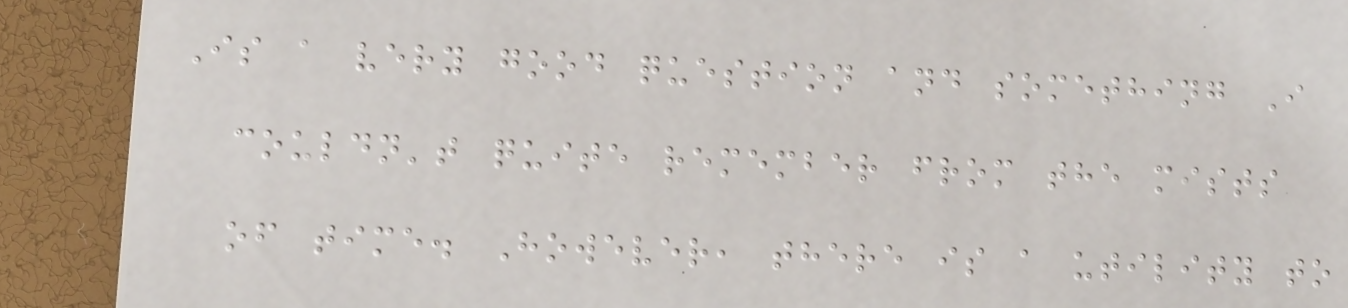Is a very good question and something I
couldn't quite remember from the mists
of time. However, there is a utility to
